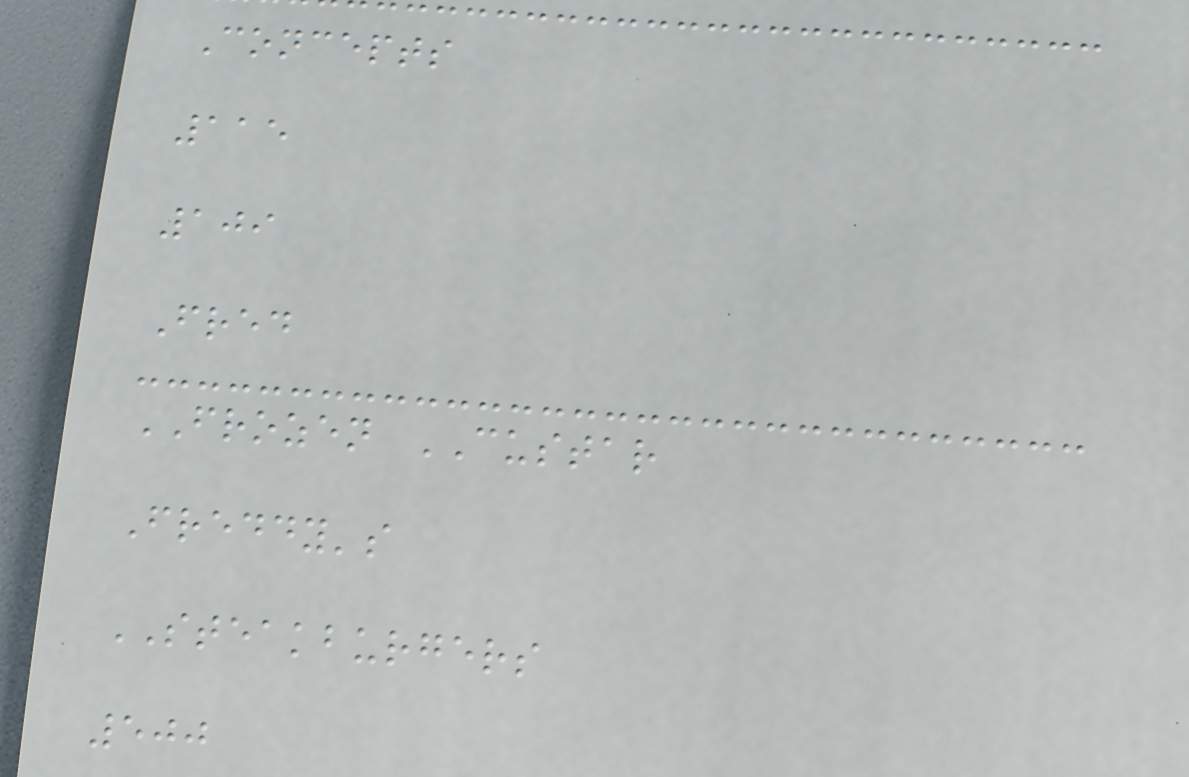Concepts
115
109
Fred
FROZEN CUSTAR
Freddy's
STEAKBURGERS
500
